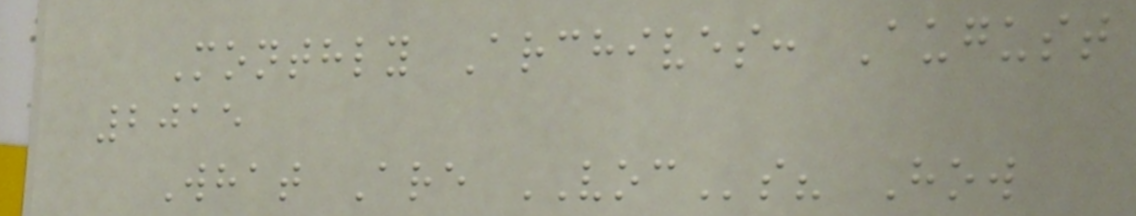Monthly Archives: August
2015
What Are VOCs? How
